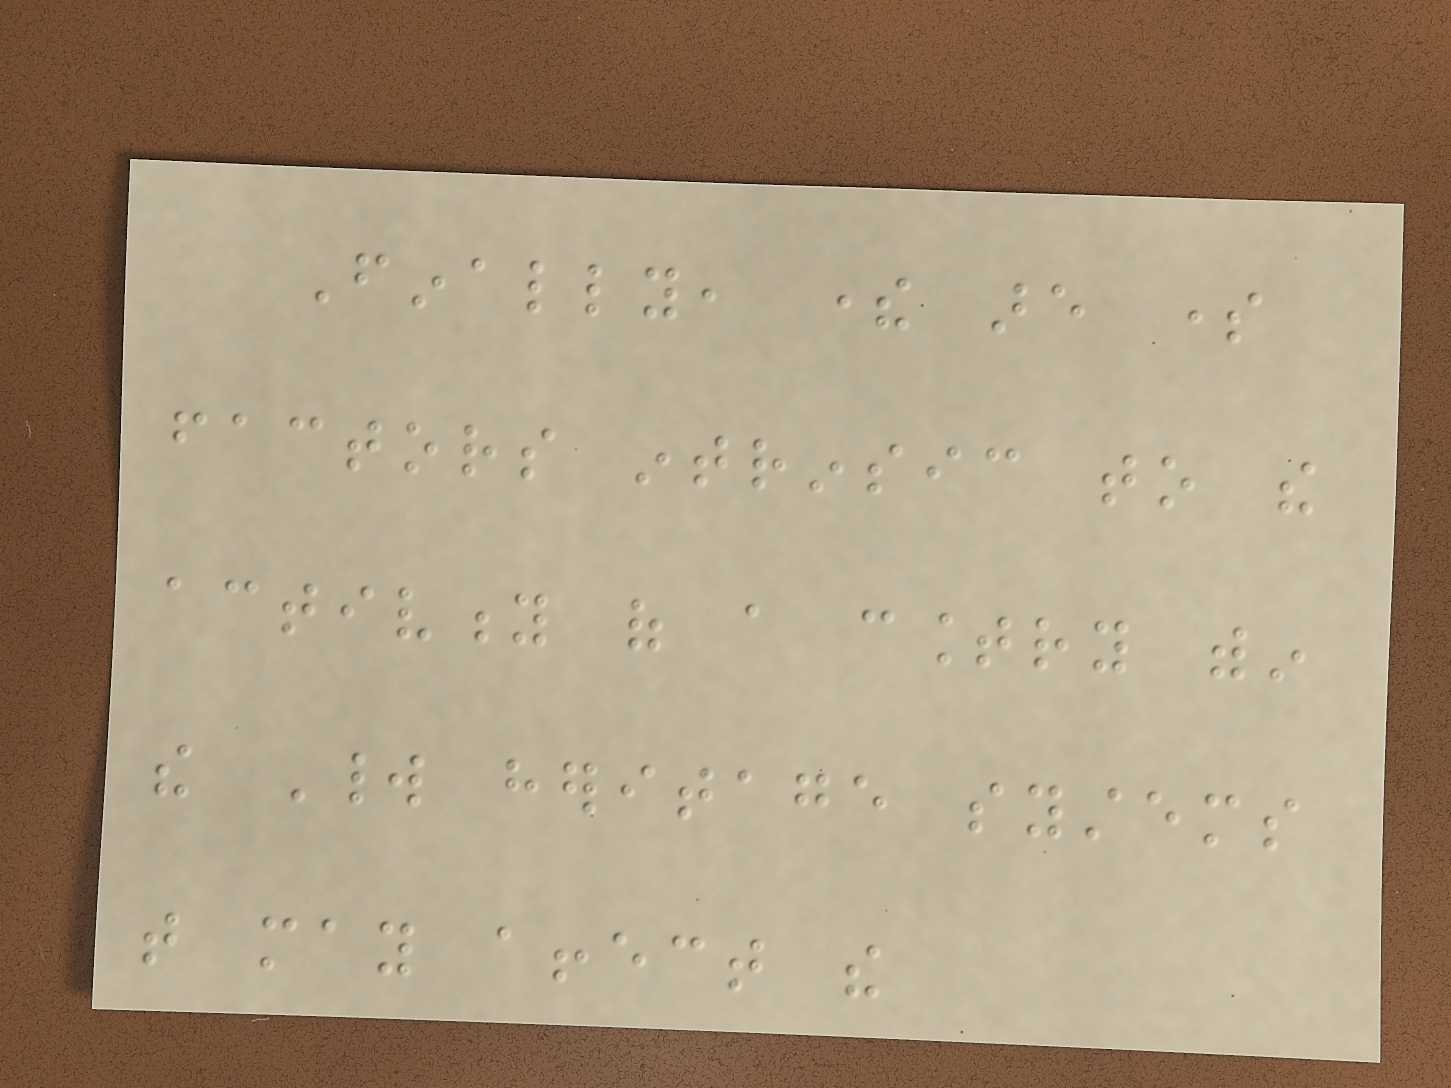Finally, there are some
factors intrinsic to the
activity of a country within
the World heritage systems
that may affect the
